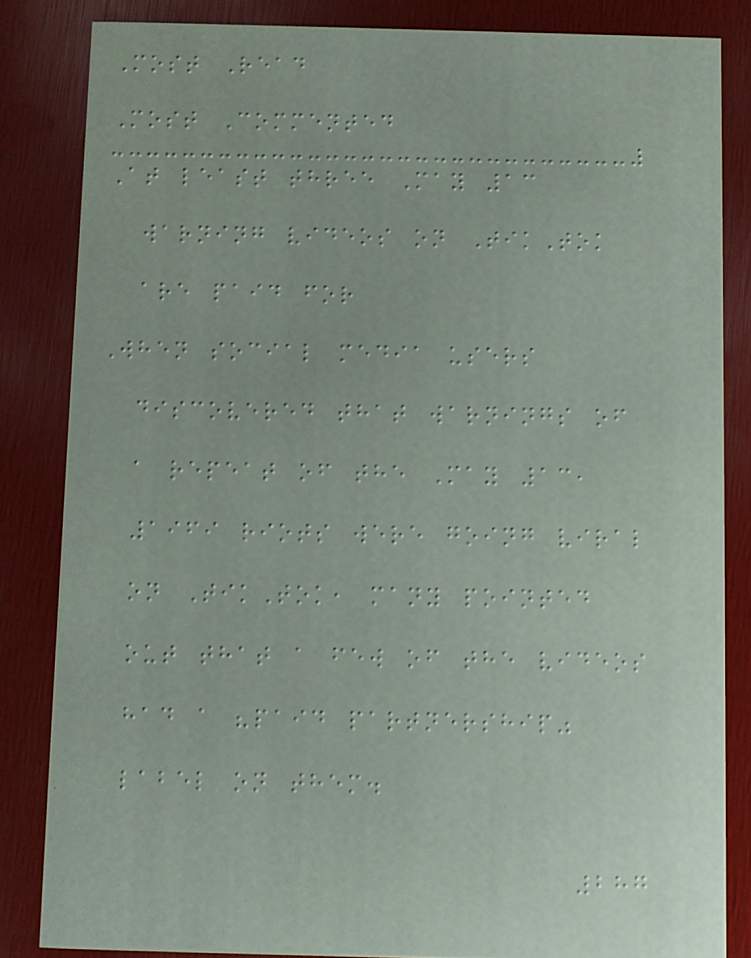Most Read
Most Commented
At least three May 13
warning videos on TikTok
are paid for
When social media users
discovered that warnings of
a repeat of the May 13,
1969 riots were going viral
on TikTok, many pointed
out that a few of the videos
had a "paid partnership"
label on them.
287
